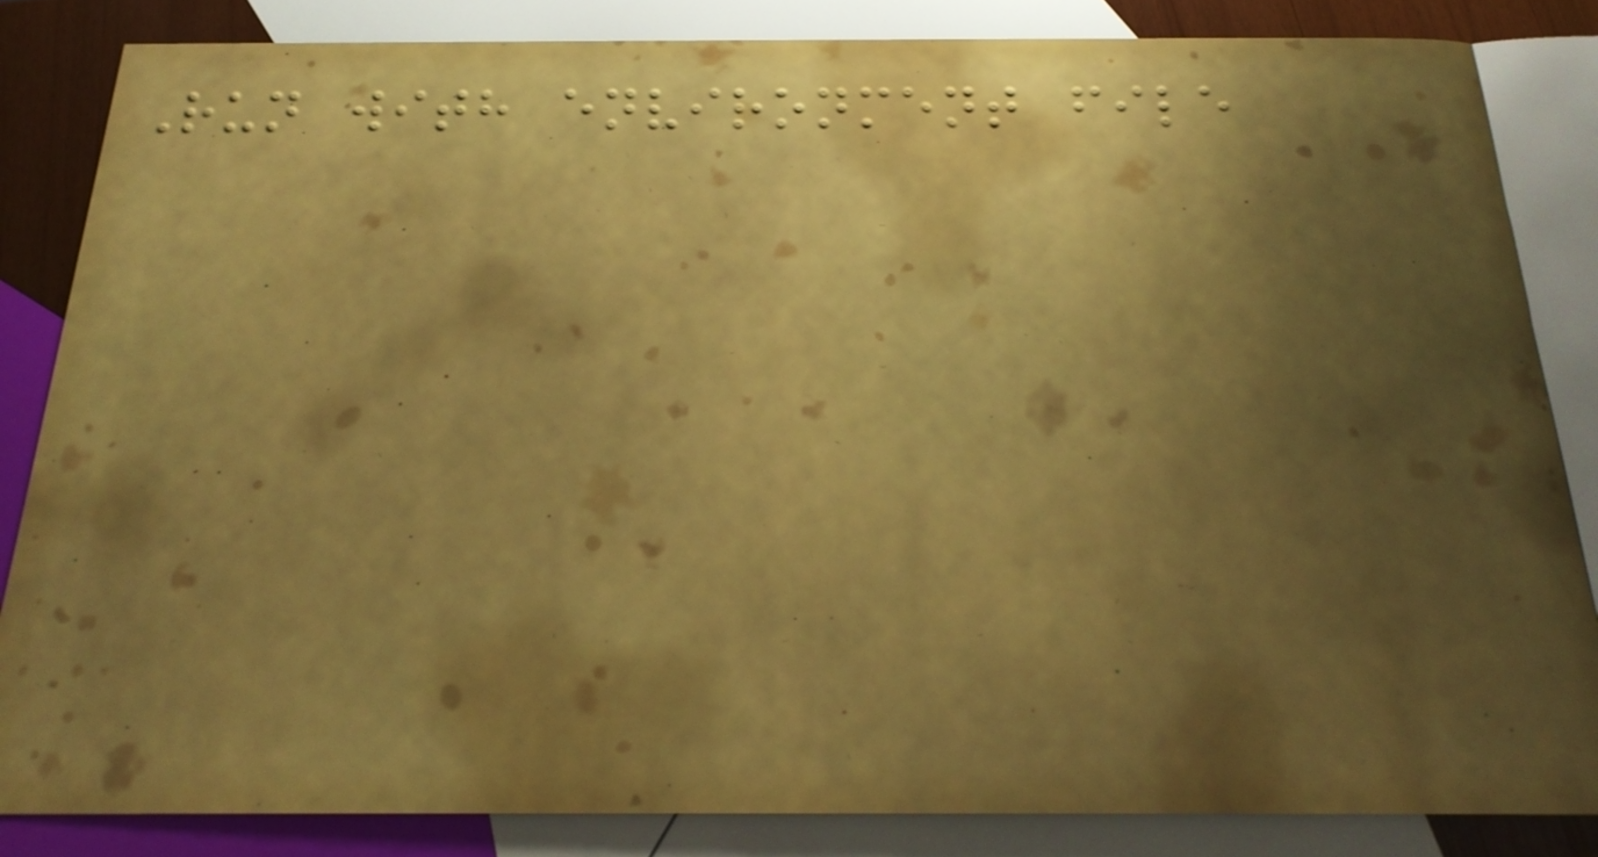Run with environment file
